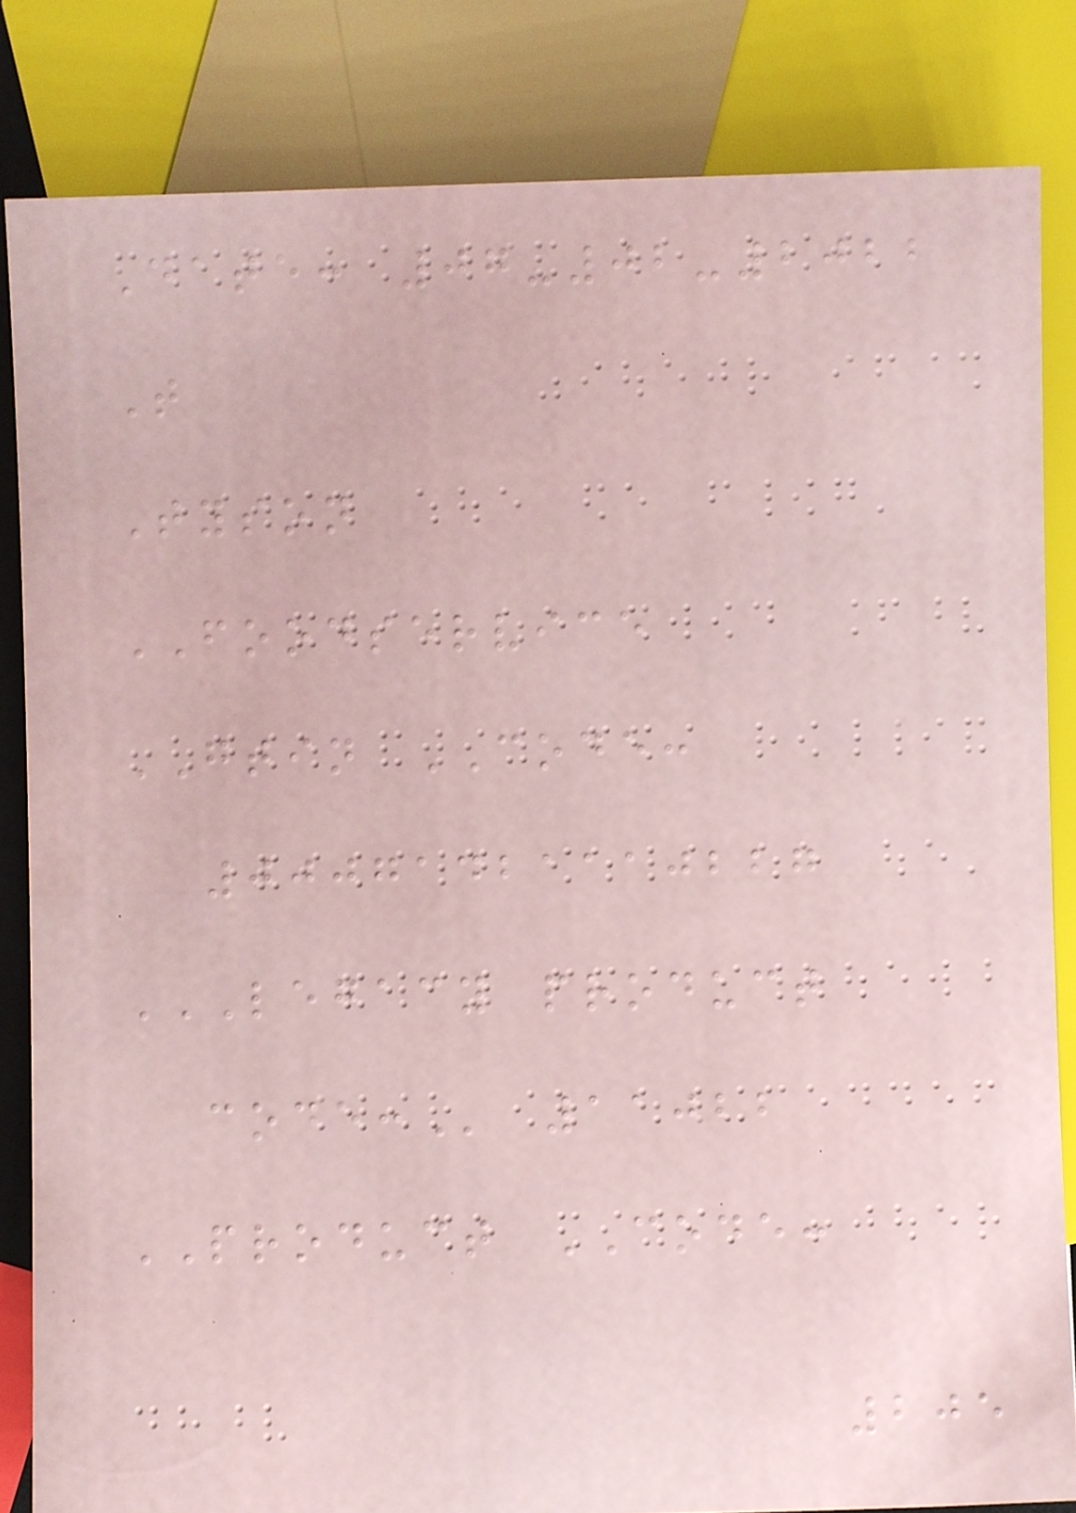Date: 07-02-2022
T
Tyson
FOODSERVICE
GTIN CODE:
00071421110227
LEGACY PRODUCT
CODE: 11022
PRODUCT CODE:
205
